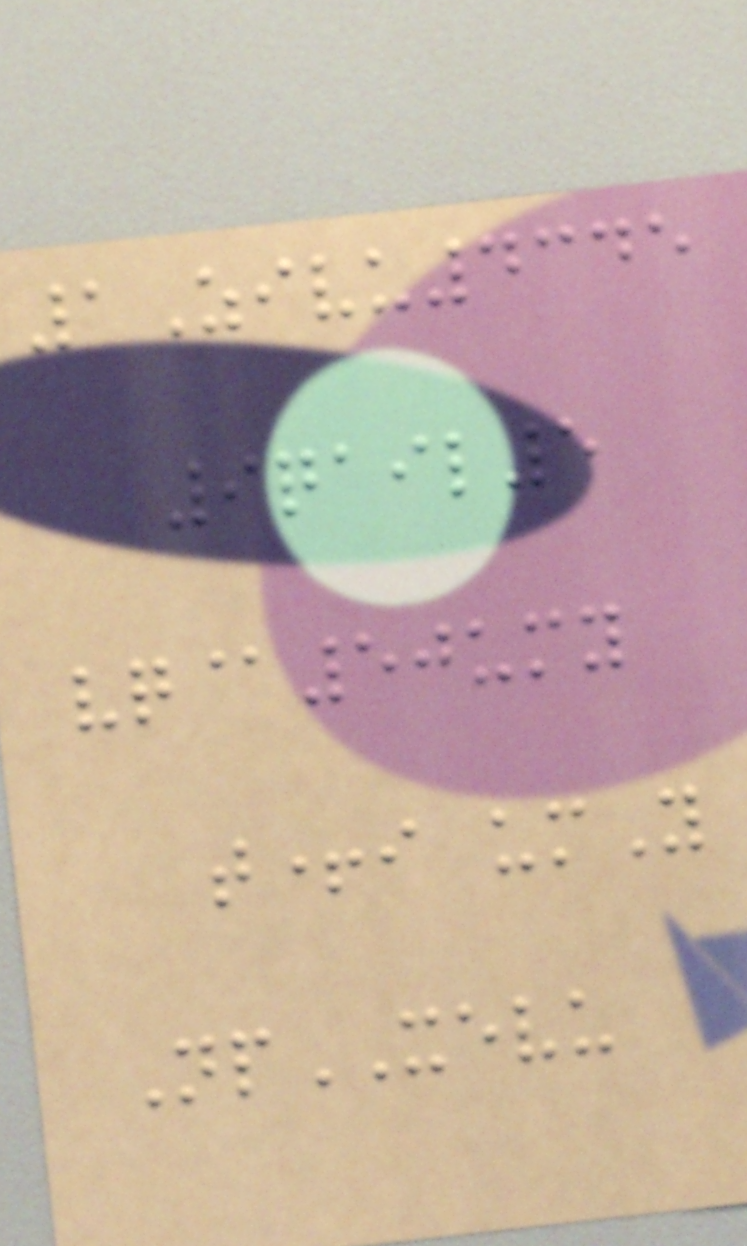1Zivu4345
9qail5
vq@50umy
t+i umY
NpXEVU
